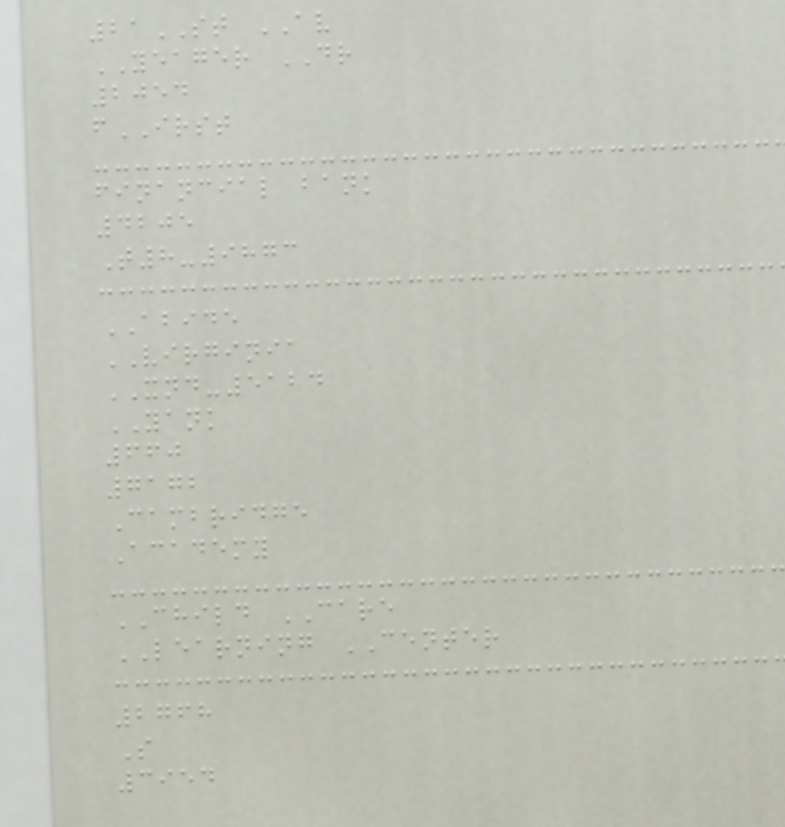21ST AV
YEAGER DR
2054
fIRST
financial bank
4205
T8-9873
ABIDE
VIRGINIA
XND-5124
YANK
660
7172
Cambridge
Academy
CHILD CARE
LEARNING CENTER
2768
S
3954
